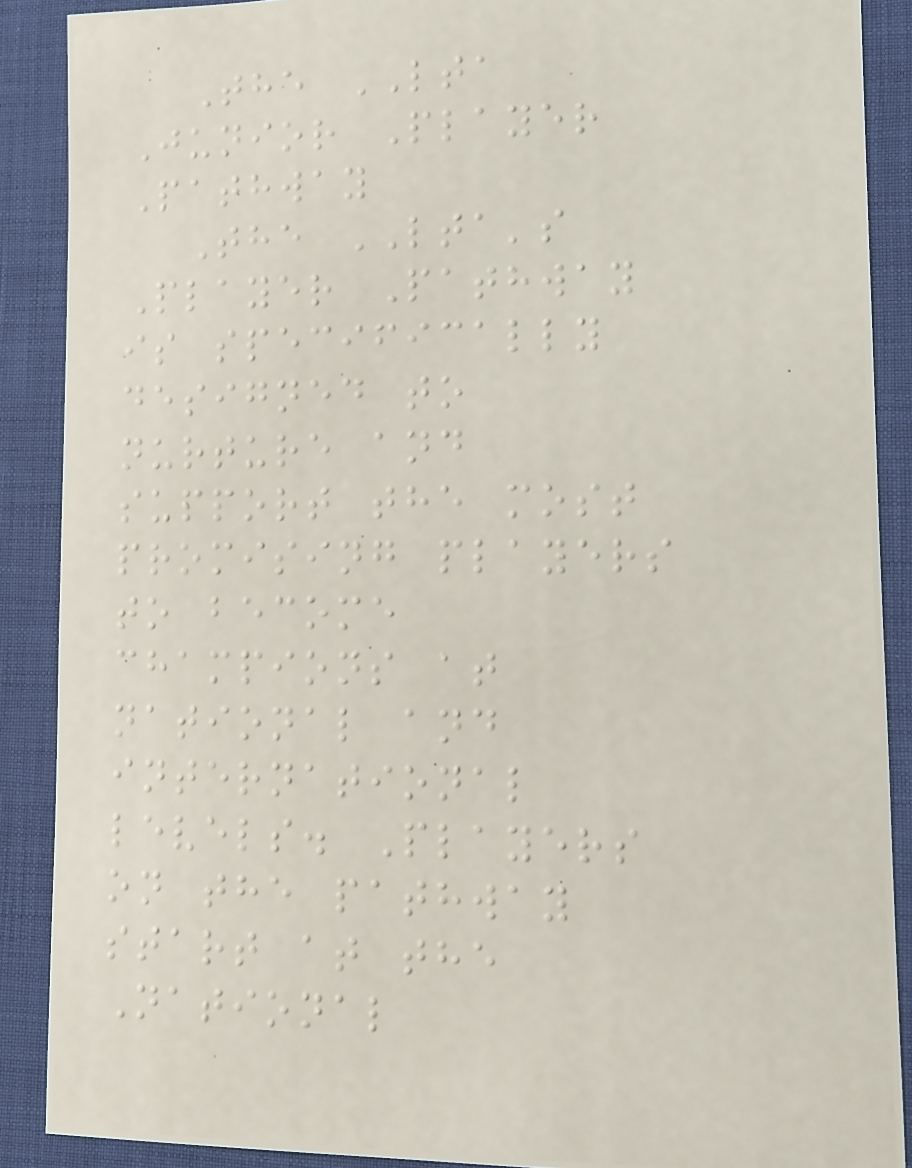The LTA
Junior Player
Pathway
The LTA's
Player Pathway
is specifically
designed to
nurture and
support the most
promising players
to become
champions at
national and
international
levels. Players
on the pathway
start at the
National
